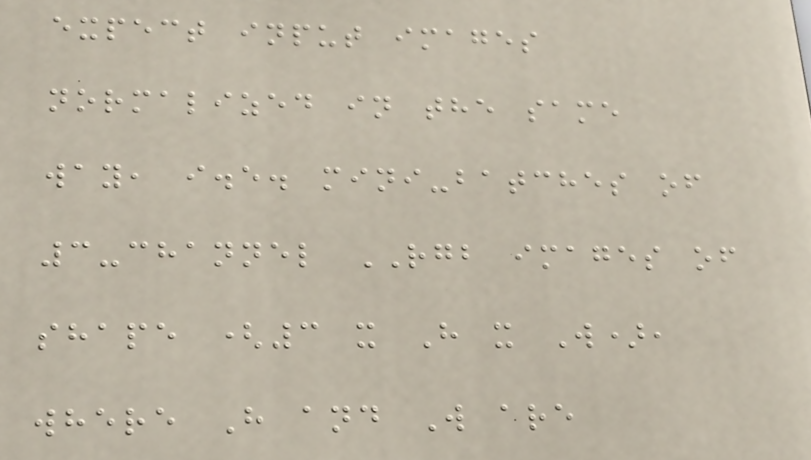expect input images
normalized in the same
way, i.e. mini-batches of
3-channel RGB images of
shape (3 x H x W),
where H and W are
